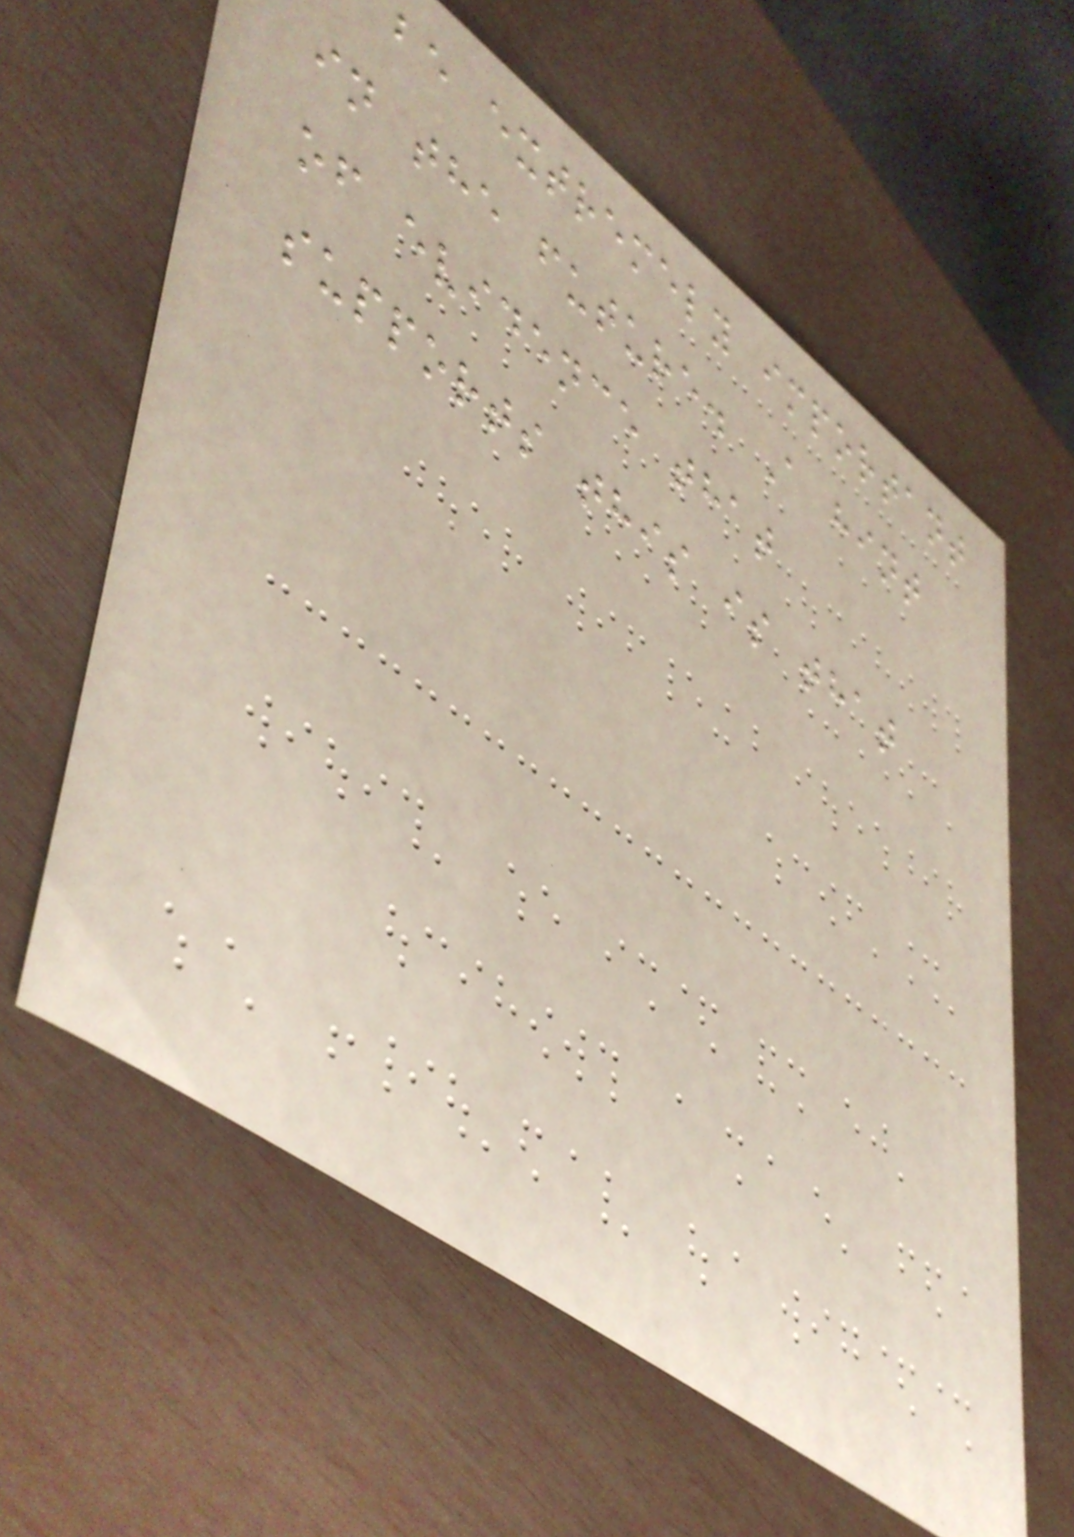be extremely important
in the future. A hint
of evidence that
supports this is that
